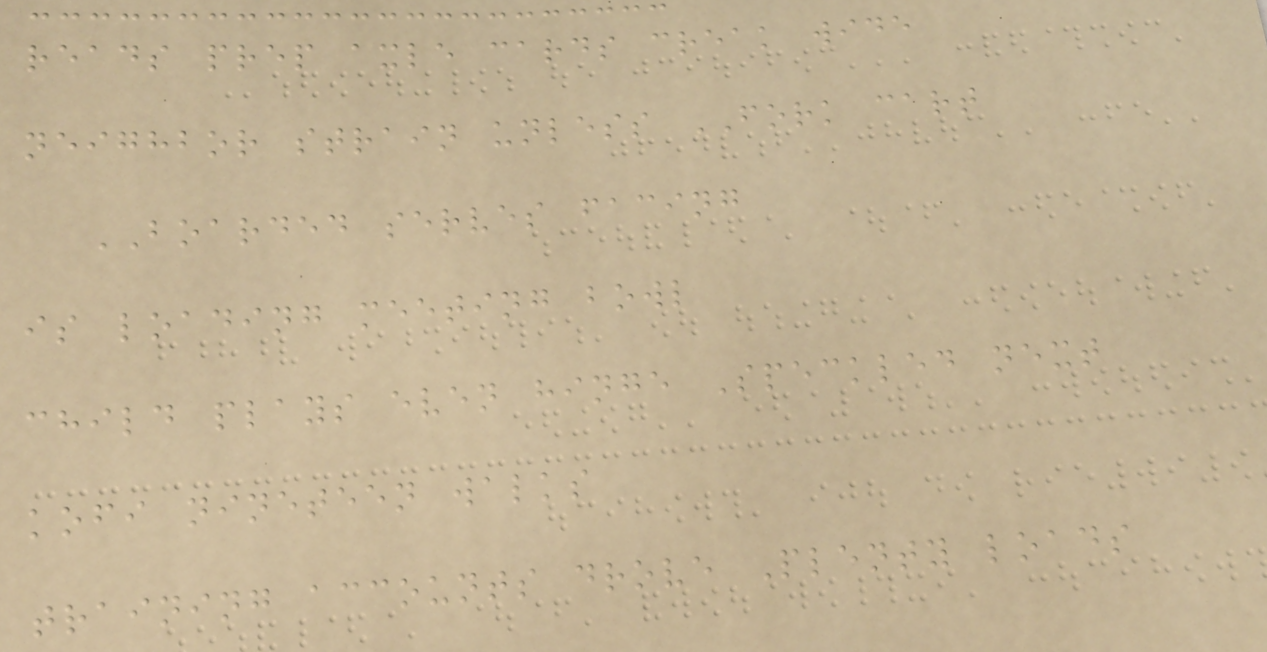reads prep axle cards creak wide
neighbor strain unless FORK cart
BOARDED serves facing
is loading meeting bowl
child plays even hinge Speckled next
kofi nineteen walks
training accounts drove Plenty loads
